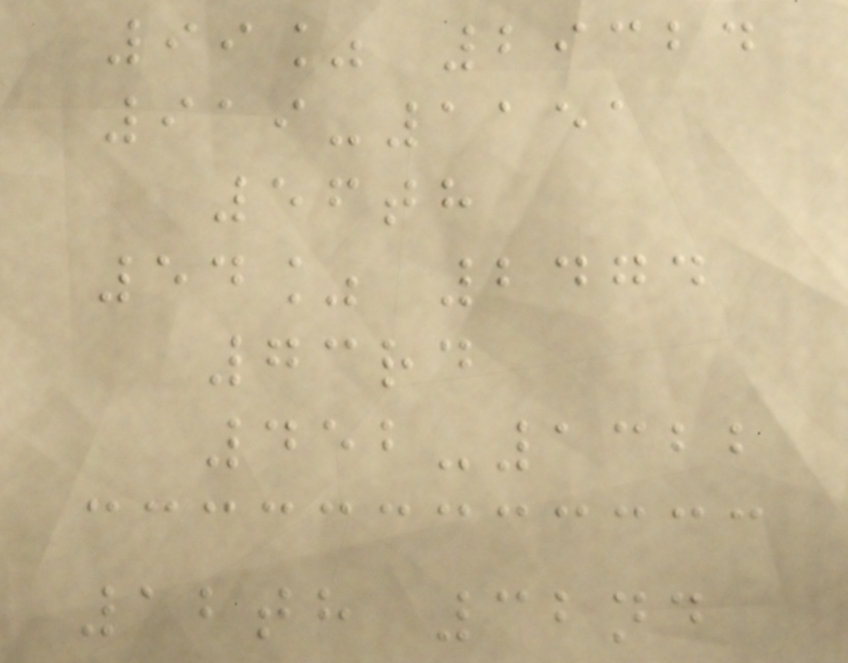99% 29324
919-1151
56th
54% 2474
73rd
452-1322
12th 32nd
